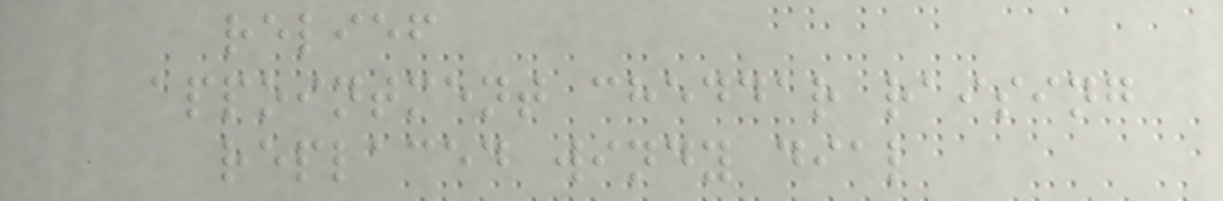relief
appointment cheddar raising
replaced windy dial
